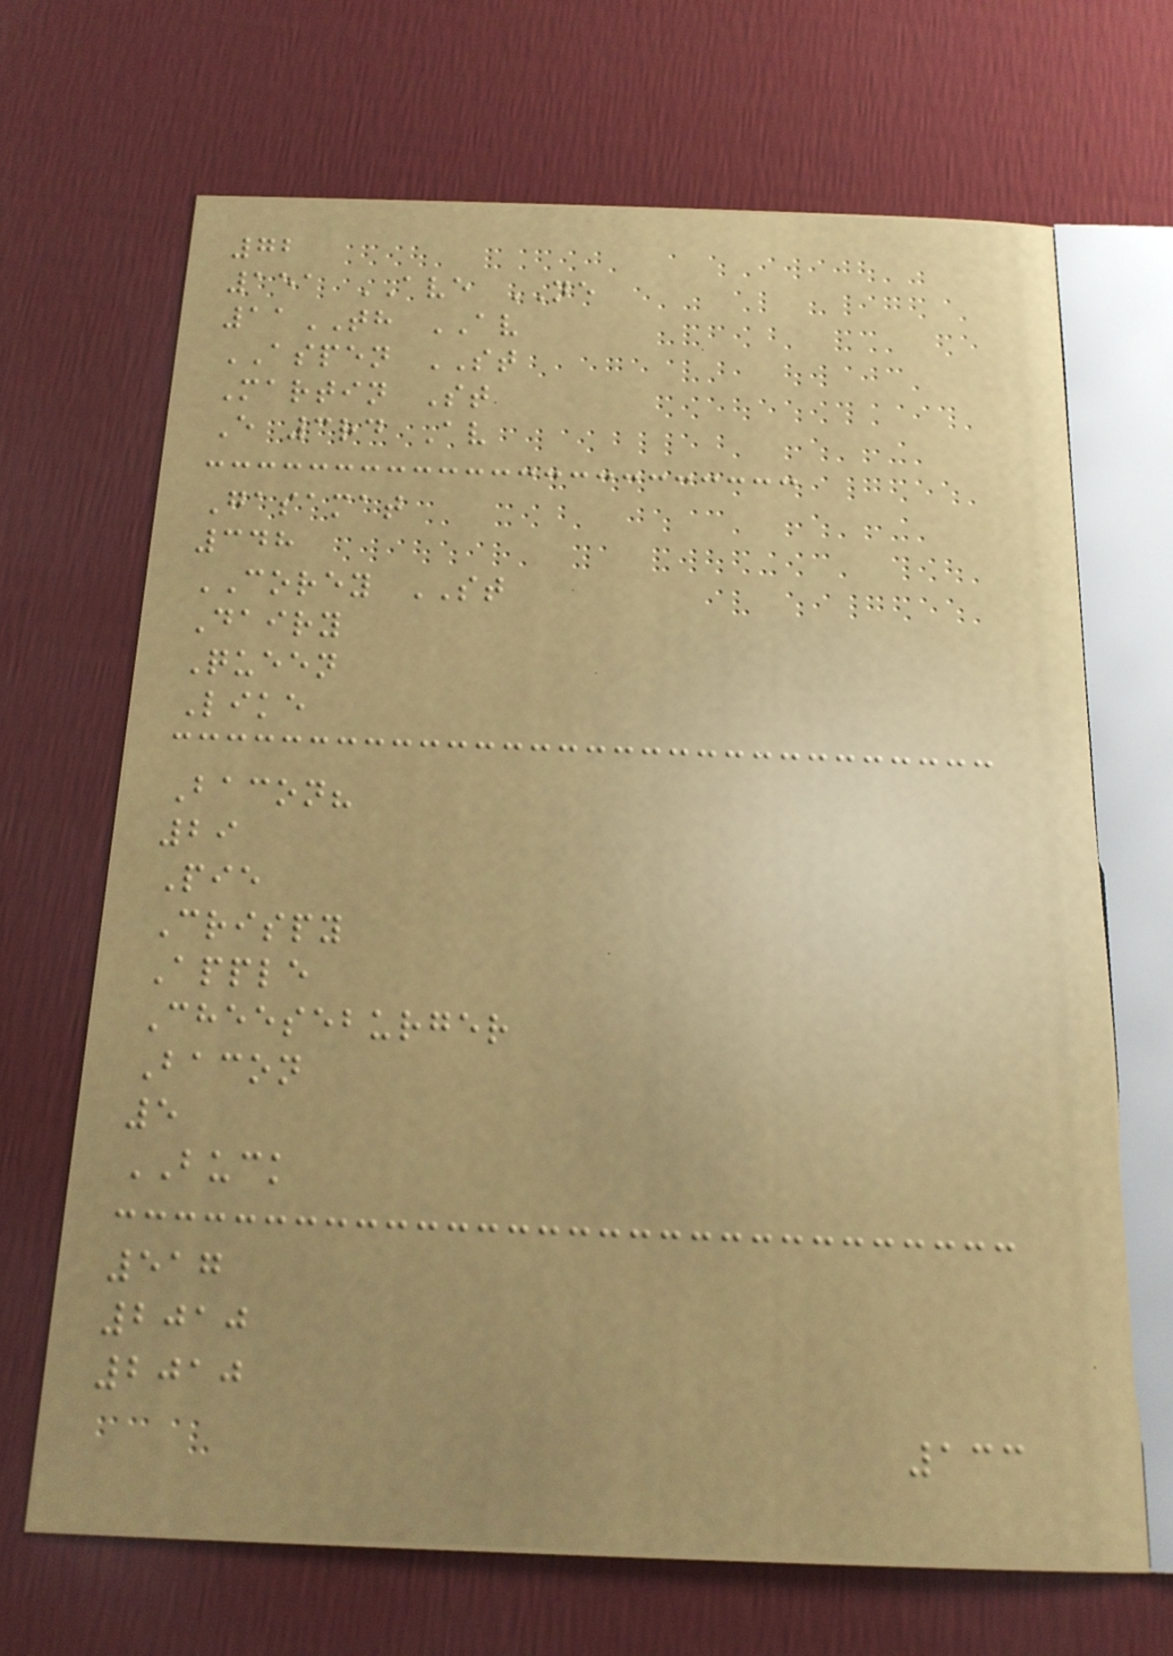72
151 AVE NE
11TH AV
ASPEN ST
Martin St
E 3rd Av
Gasamat
348
COREY ST
Dairy
Queen
Like
Bacon?
29
Pie
Crispy
Apple
Cheeseburger
Bacon
5
BUCK
517
2010
2010
133
